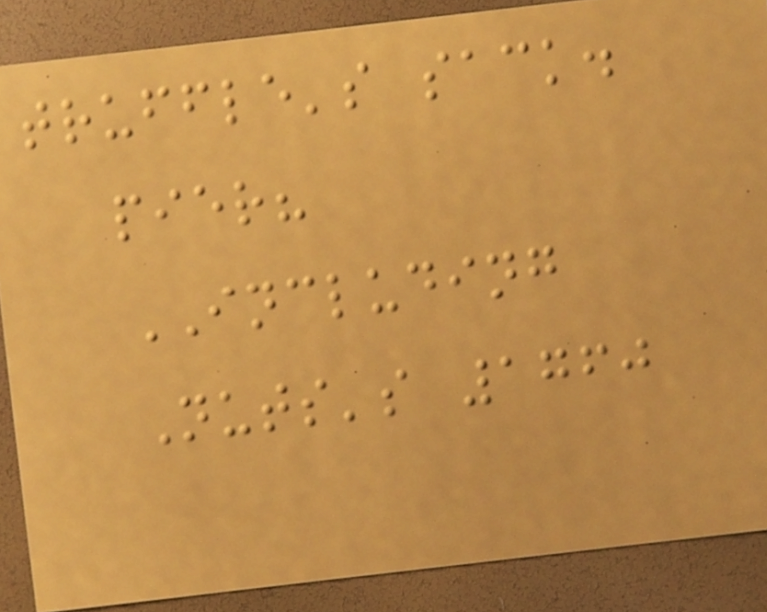truffle's sack.
pier?
INCLUDING
Nuts's 1760
